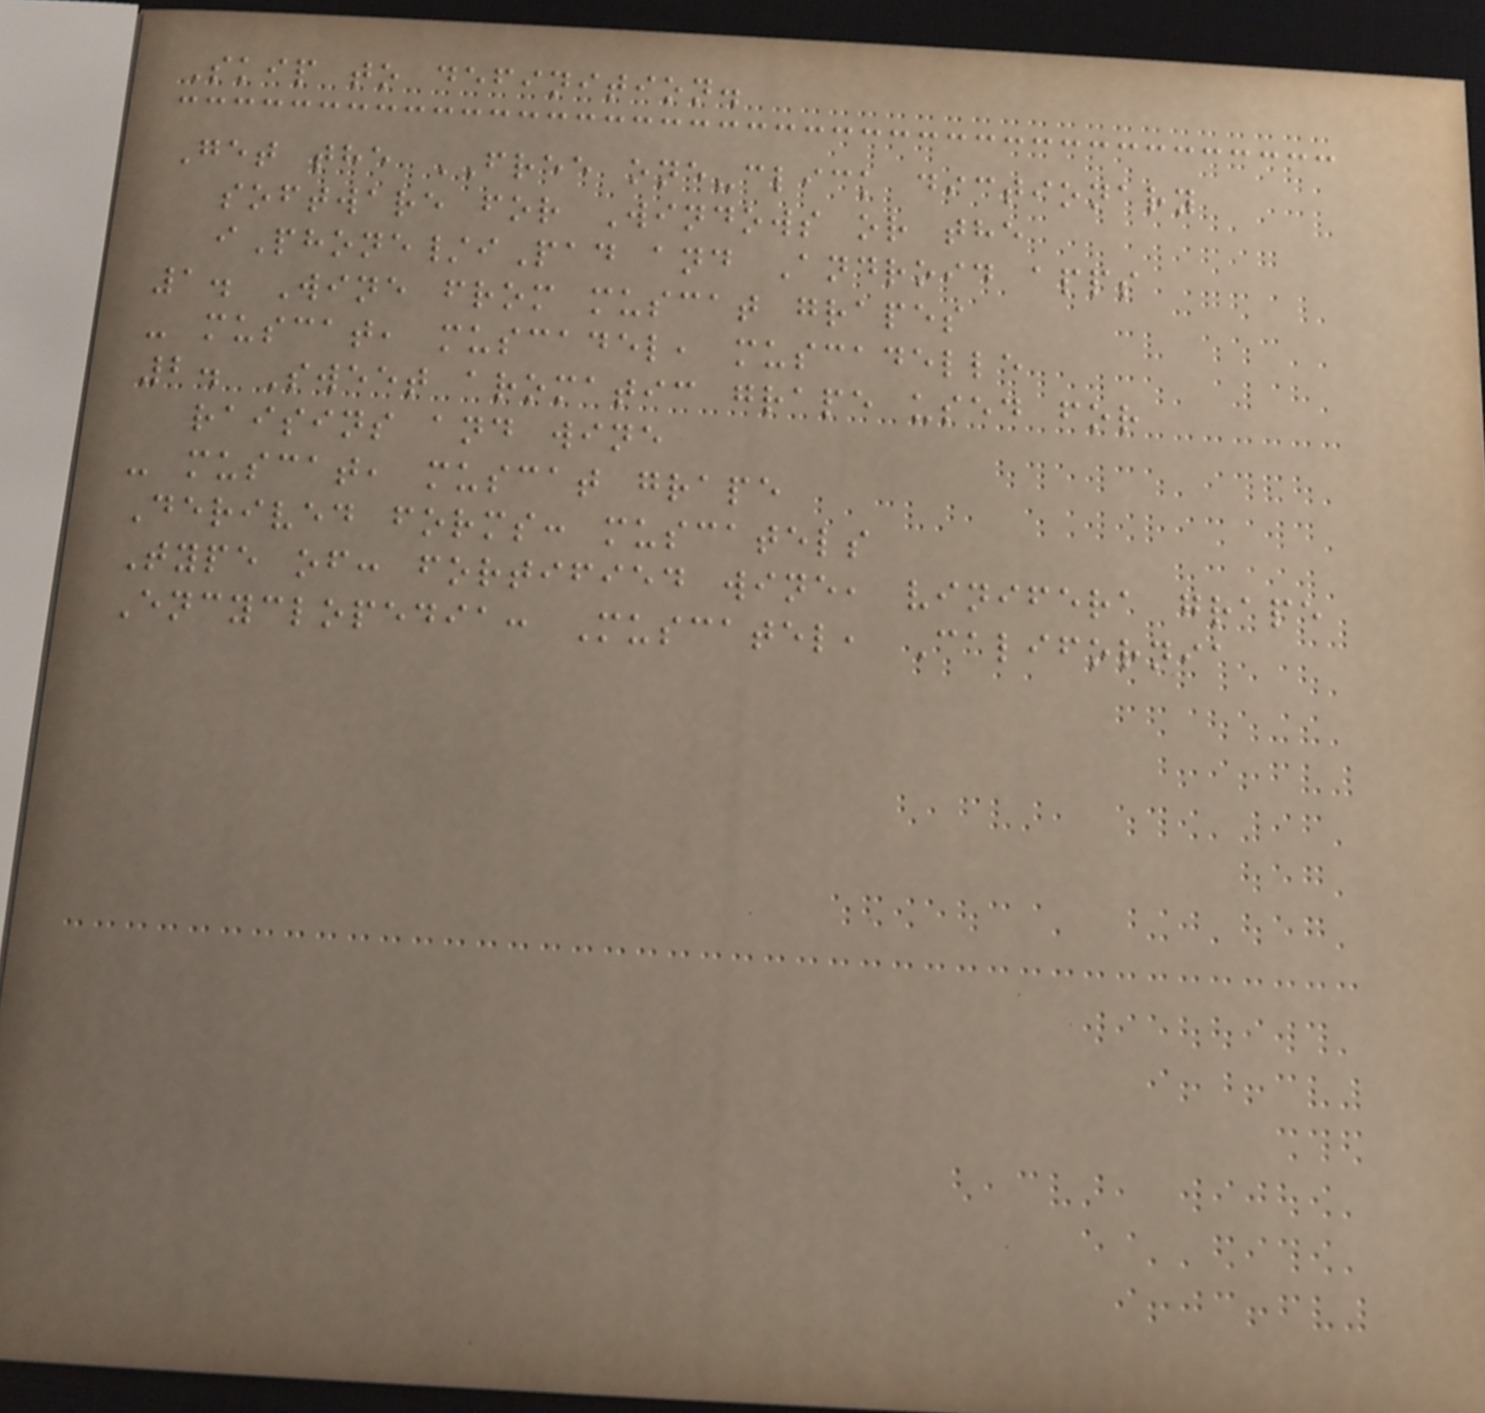Skip to definition.
Get the FREE one-click dictionary
software for Windows or the
iPhone/iPad and Android apps
1. Wine from muscat grapes
- muscat, muscadel, muscadelle
2. Sweet aromatic grape used for
raisins and wine
- muscat, muscat grape
Derived forms: muscatels
Type of: fortified wine, vinifera grape
Encyclopedia: Muscatel, California
